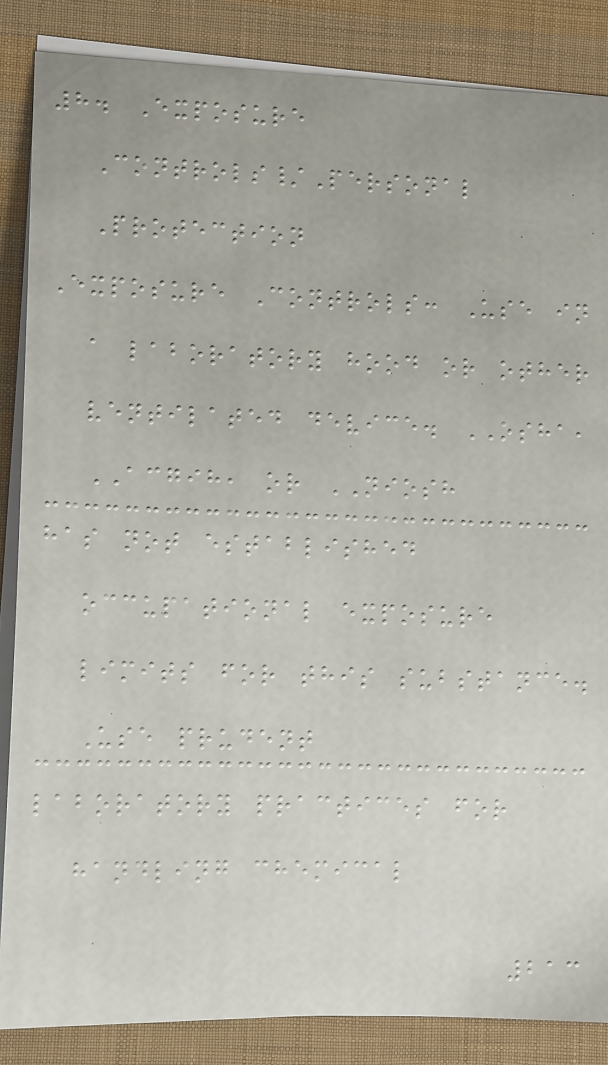8. Exposure
Controls/Personal
Protection
Exposure Controls: Use in
a laboratory hood or other
ventilated device. OSHA,
ACGIH, or NIOSH
has not established
occupational exposure
limits for this substance.
Use prudent
laboratory practices for
handling chemical
213
